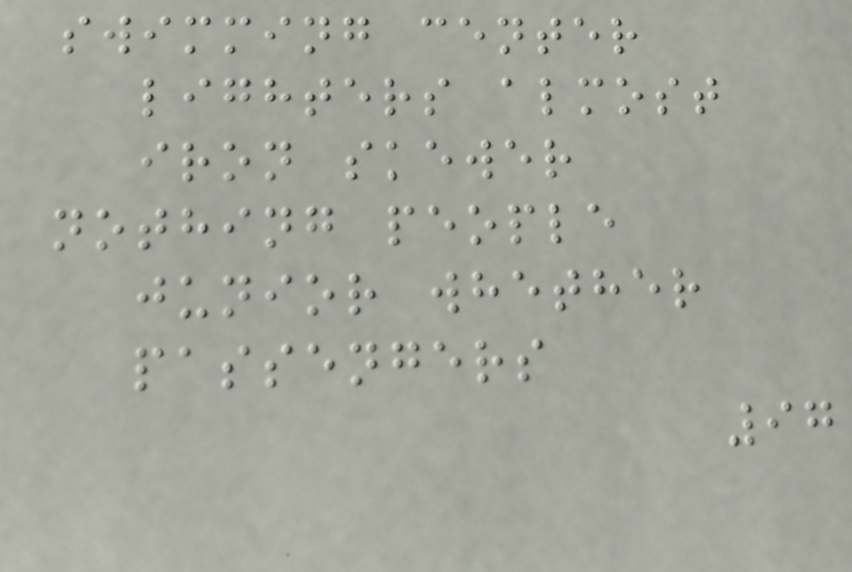swimming center
lighters almost
iron skewer
nothing people
junior whether
passengers
97
